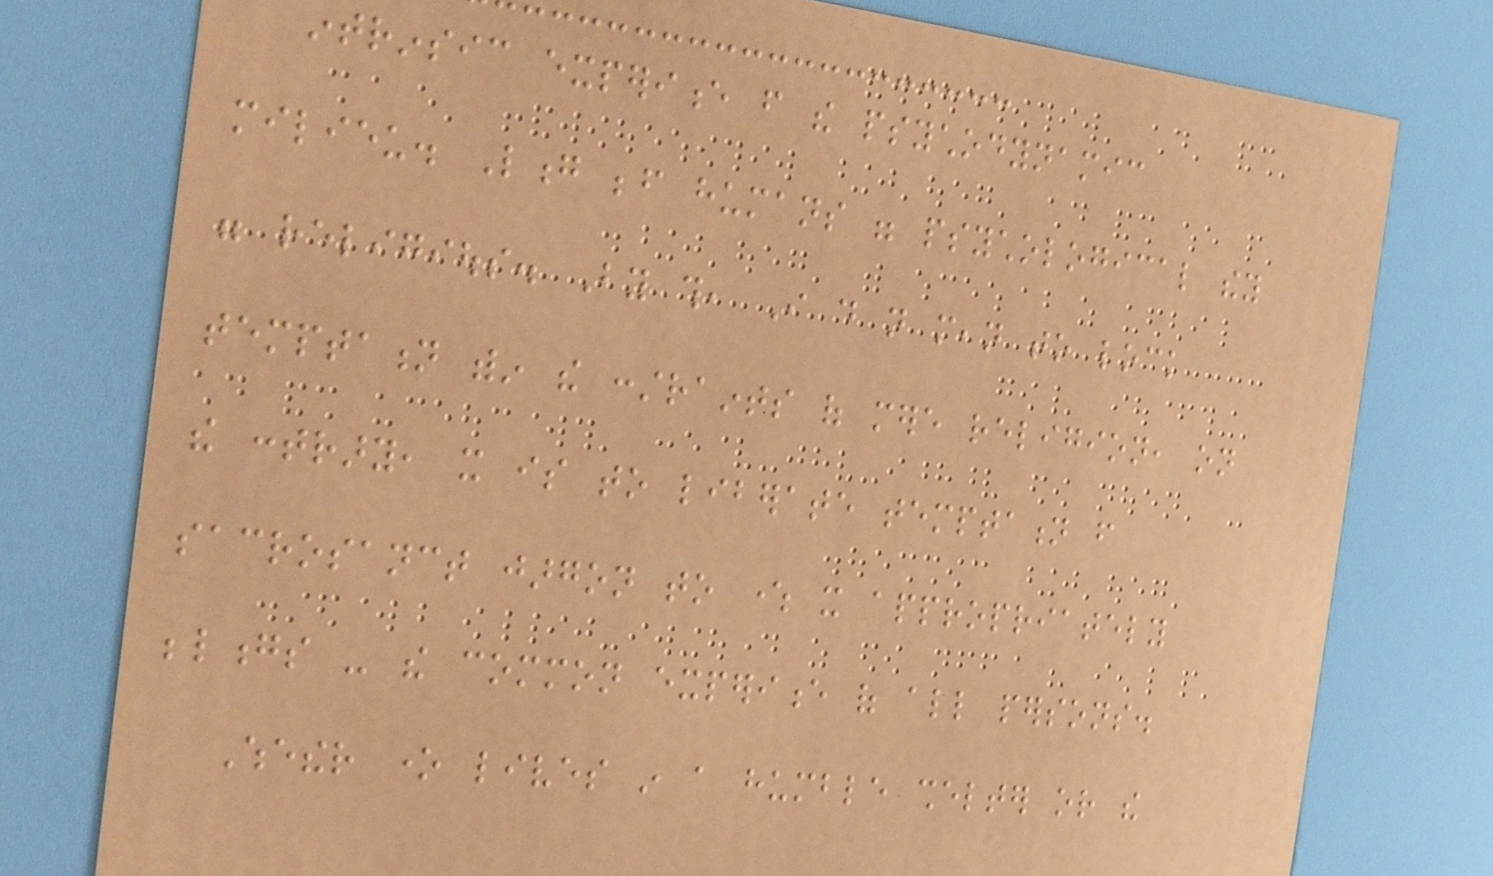intrinsic experience from the psychodynamic
milieu. Long before humans were psychological they
were religious. By this, I do not mean to lock
temptation within the constraints of mere religion, on
the contrary, it is to liberate temptation from
sacrosanct jargon to where it appropriately
belongs - the common experience of all persons.
Whether one lives in a humble shelter or the
